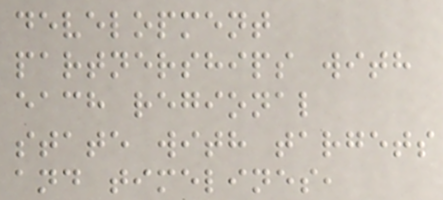development
partnerships with
each regional
state with targets
and timelines,
